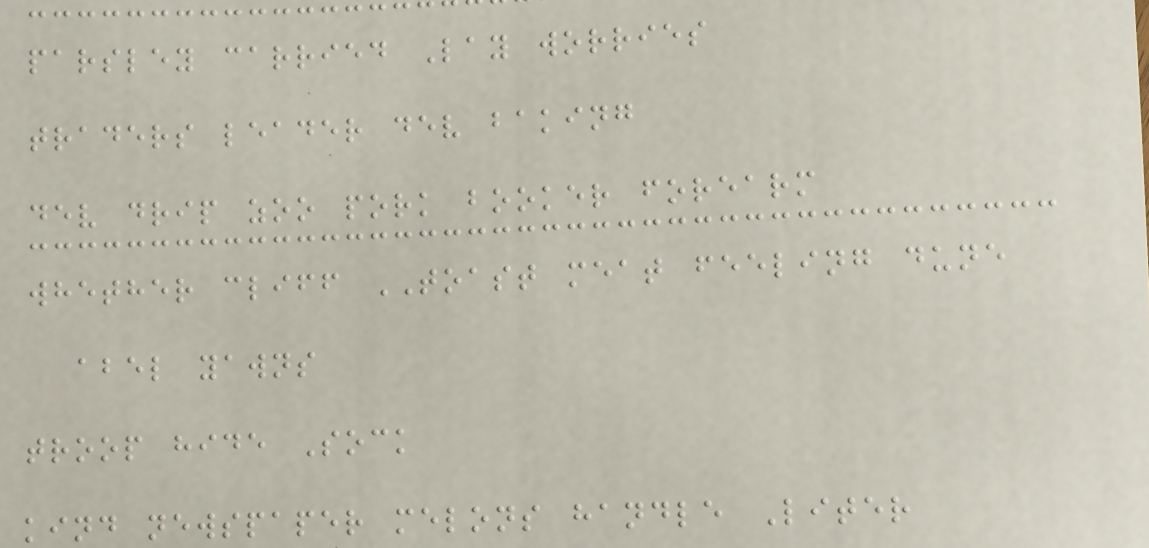parsley carried Lay worries
traders leader dev baking
dev drip zoo pork booker forearm
whether cliff TOAST meat feeling dune
abel yawns
troop hide Sock
kind newspaper melons handle Liter
